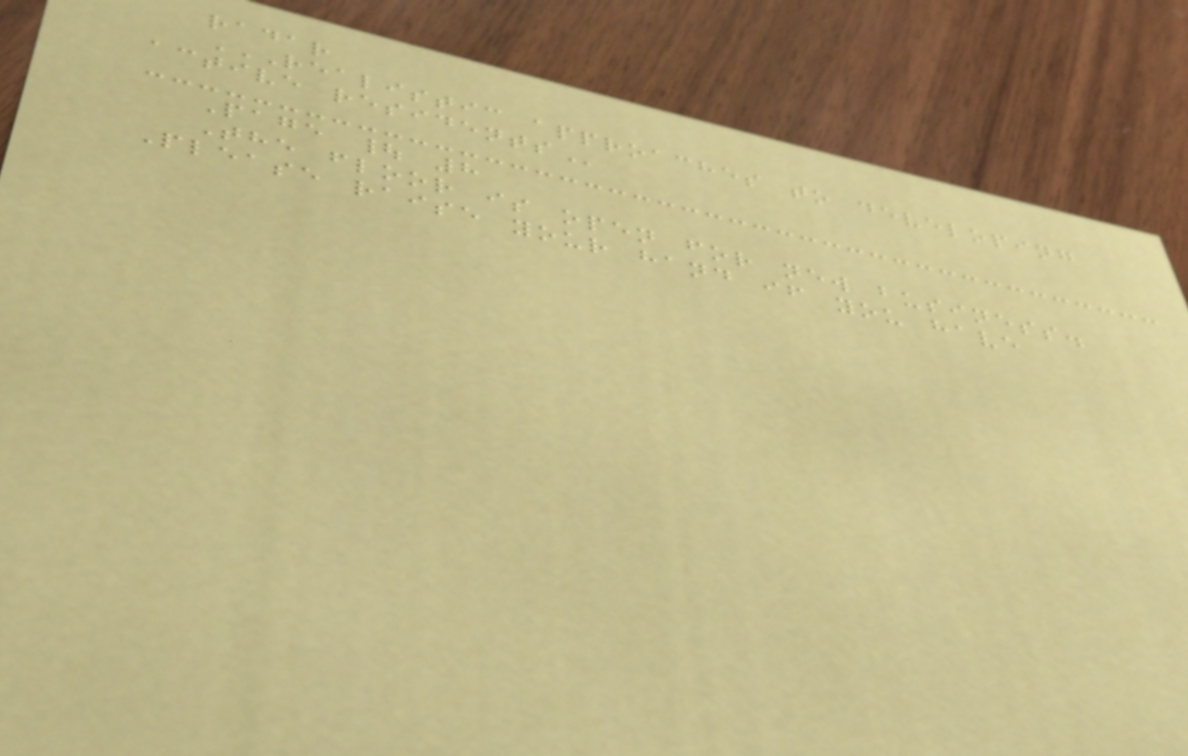radar
REALISTIC APPROACHES TO DEVELOPING
ACTIVE RESIDENTS
Page | 8
The floor is open for new business.
Please raise your hand if you have
